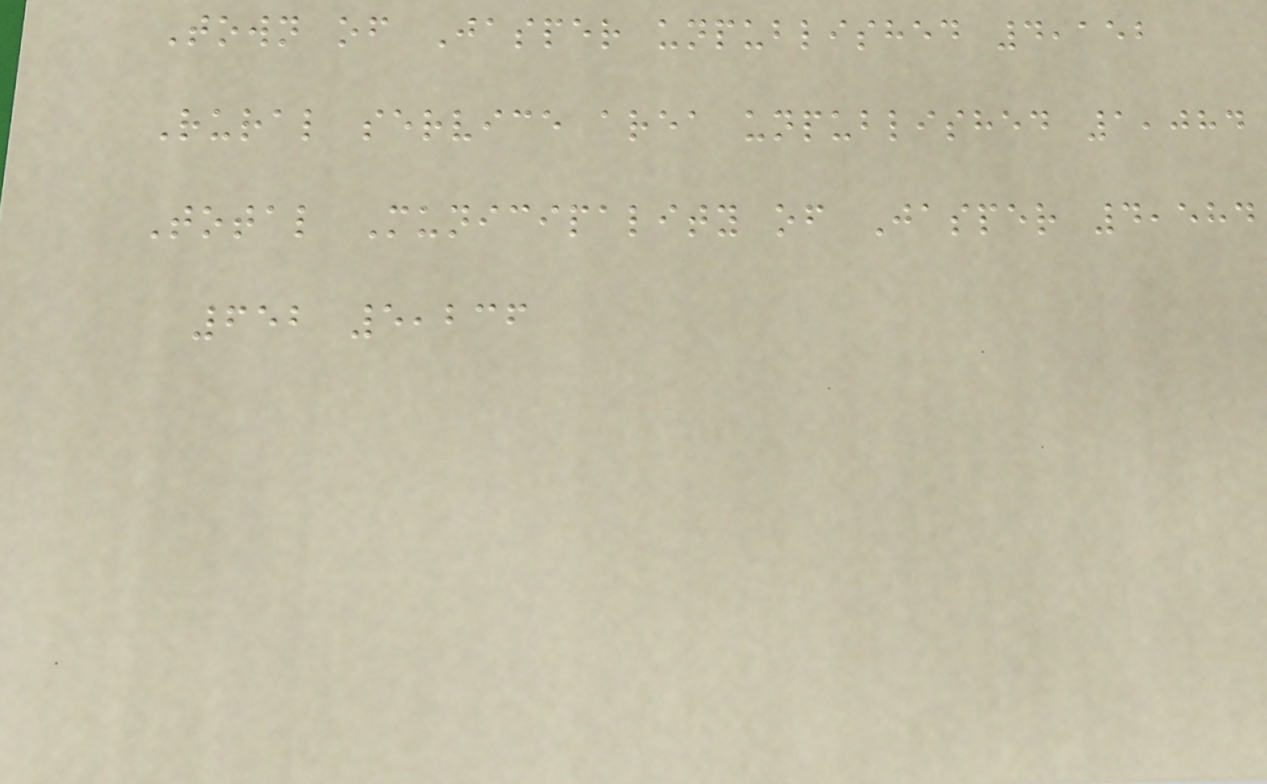Town of Jasper unpublished 4,152
Rural service area unpublished 1,084
Total Municipality of Jasper 4,584
652 5,236
